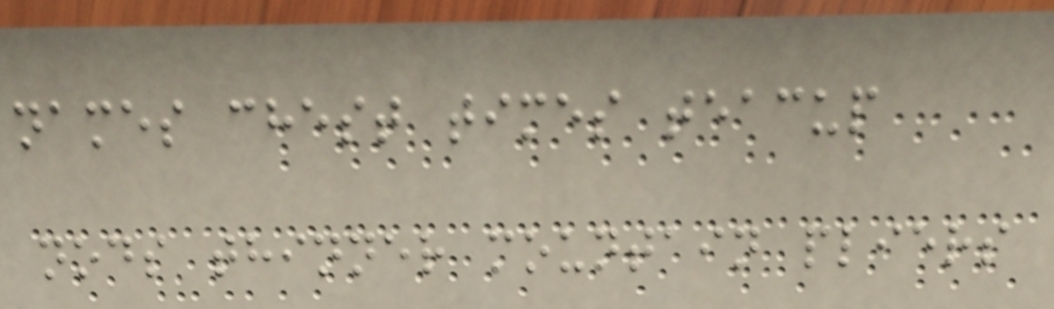names chest times teacup
nods thinner mountain pliers
